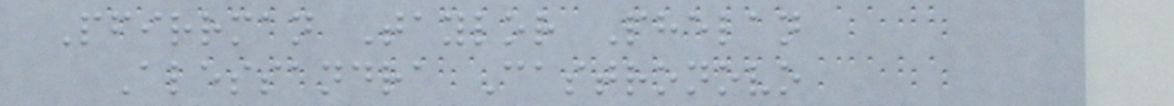Pfirrman Taylor Phelan
Alessandra Castronovo
